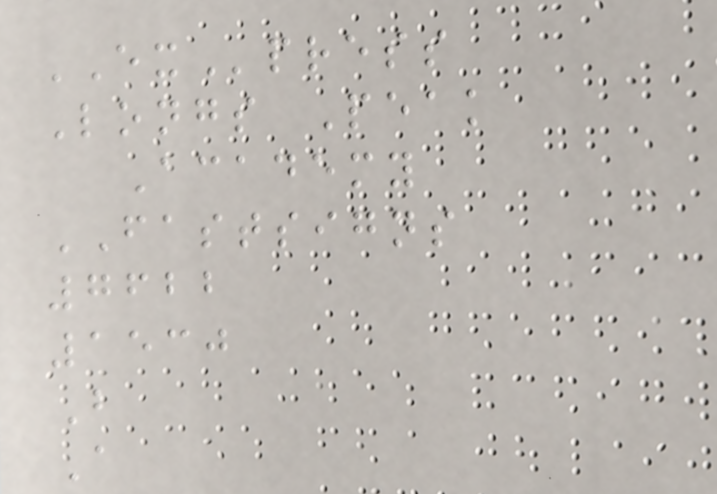EXpress
Longs Peak
Academy
FASTSIGNS
7622
1530
B
A
